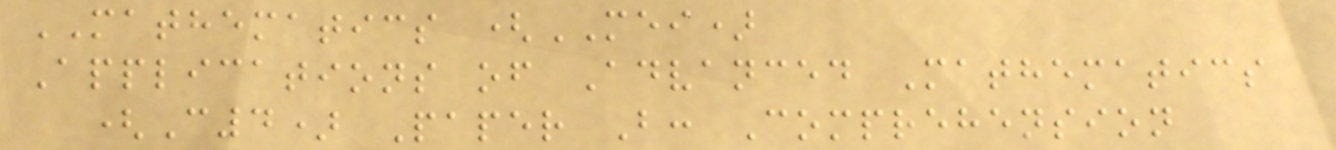MATHEMATICS (MEI)
Applications of Advanced Mathematics
(C4) Paper B: Comprehension
